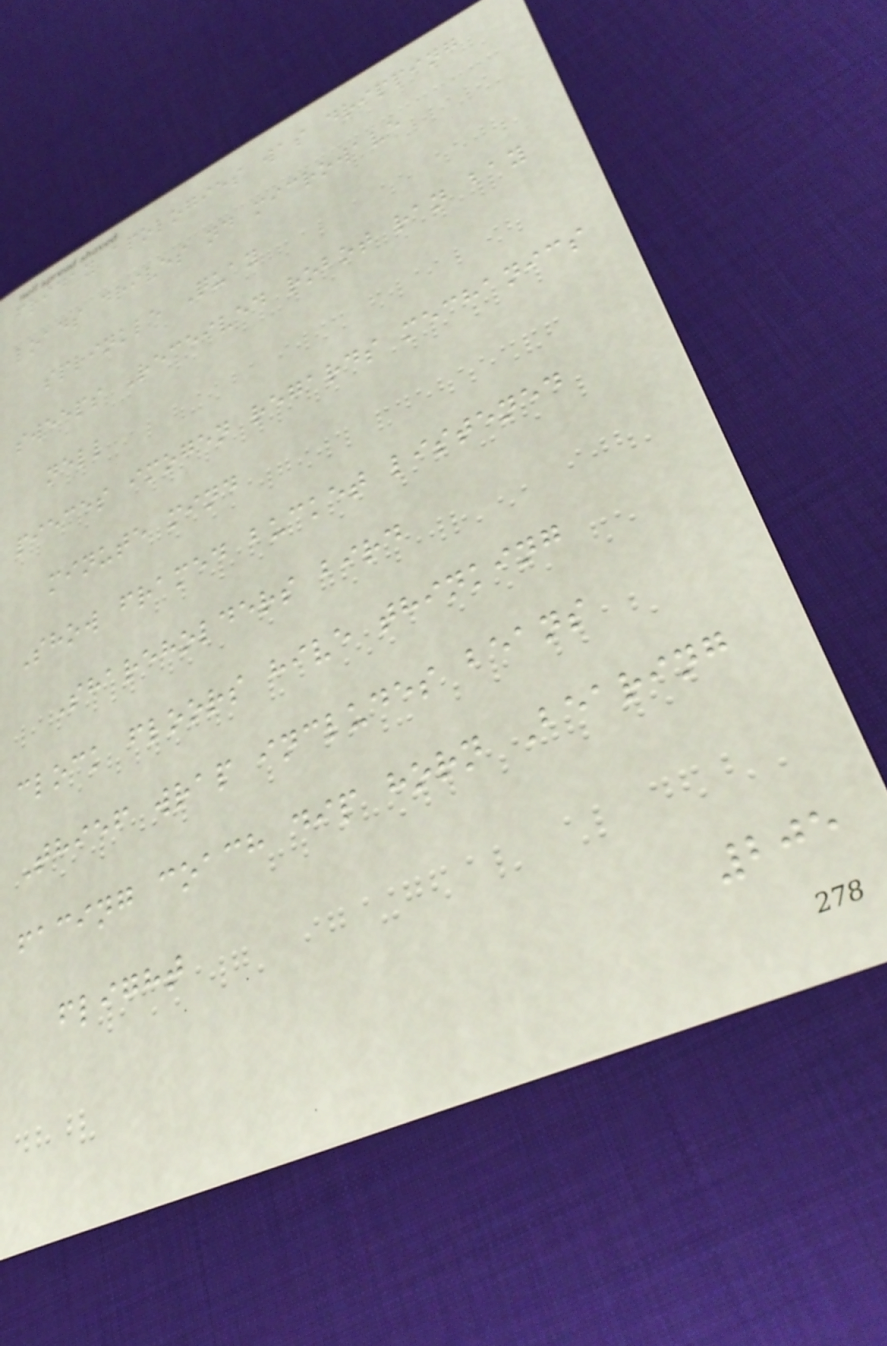friday apologies was dripping
loads drives nd microwave
sprinkle Quay
sweeps Received robot ran bay
nell
pieces imogen regards mechanics
minute mind
Show framed bucket listened
Shareholders bird
clock floors hive thinking
Thief wrap includes beans
facing coach dip horn Bearing
flight
205
